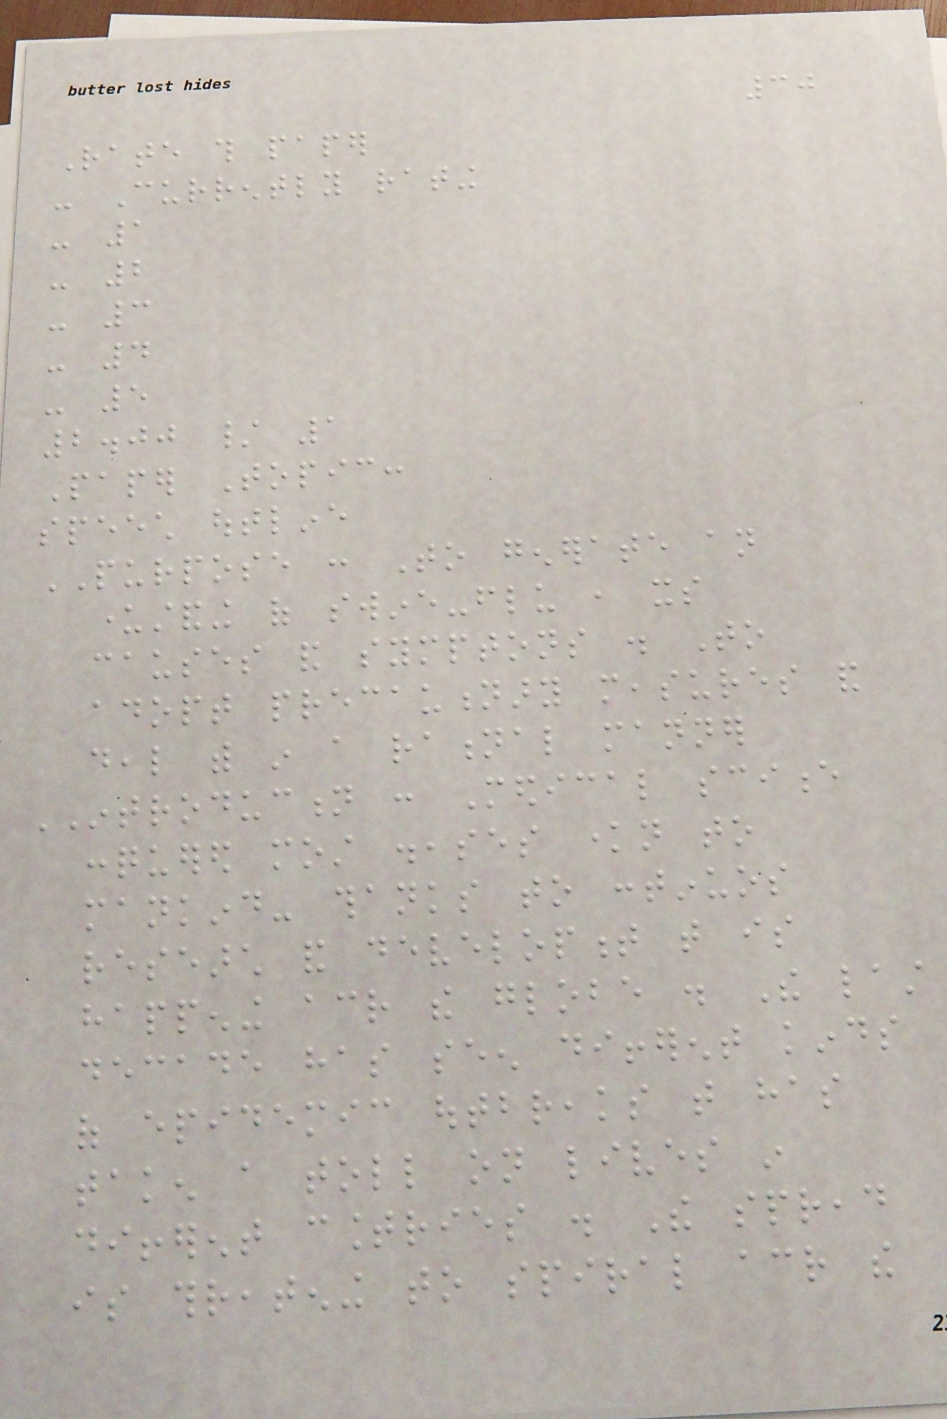30
Rate this paper
- Currently rating
- 1
- 2
- 3
- 4
- 5
2.00 / 1
Paper Topic:
speech outline
PURPOSE : To generate an
understanding of swine-flu , its
causes and symptons . To
adopt precautionary measures and
deal with in a rational manner
INTRODUCTION : Medical science
conquered most diseases known to
mankind- thanks to continuos
research and development that is
happening across the globe . The last
decade has seen different kinds
of epidemic outbreaks that has
taken a toll on lives in
different countries . The spread
is threatening to spiral across the
